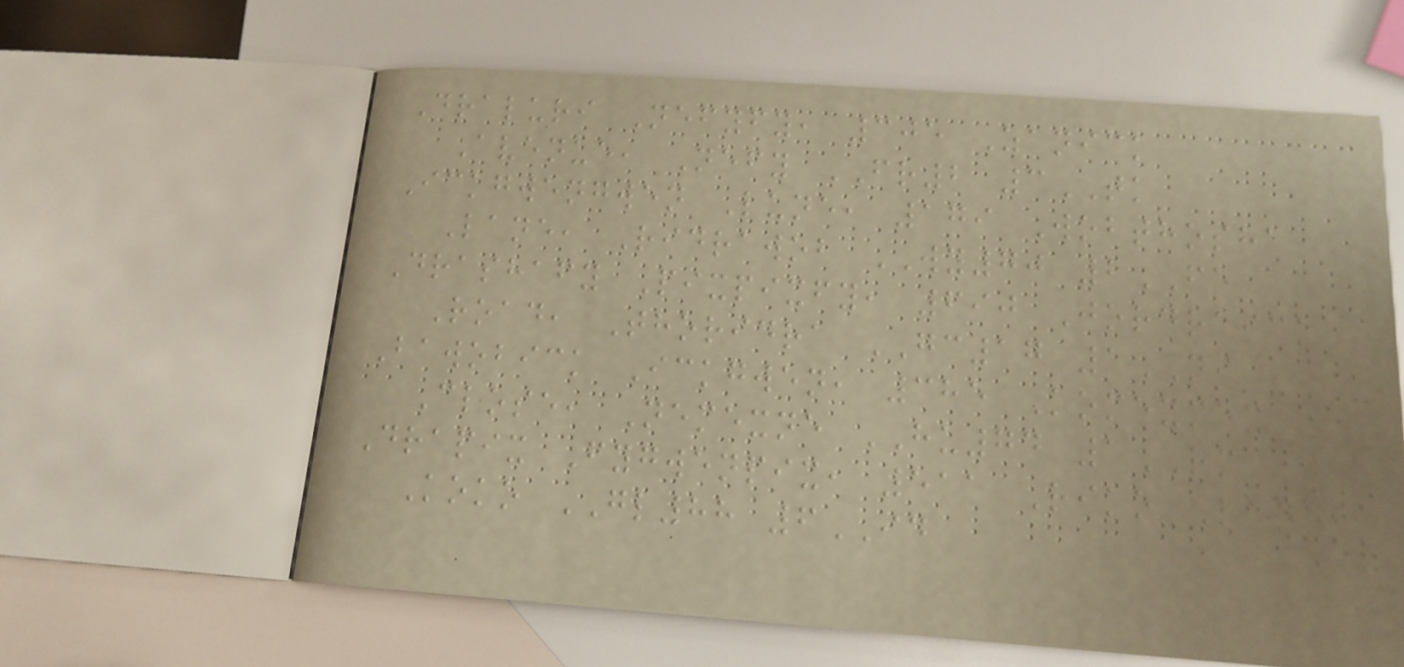Draluri Nefyfy, 305 Zanick
Avenue, Nefy FR2 3TK
Ickgwengwen Lune, 179 Wobthosha
Lane, Ridrawob WY70 2FE
Drashafy Pixpixfy, 690 Jordraick
Road, Thoridra GC17 1NI
Bawobick Ickgwen, 385 Komexmex
Close, Nemexne HU74 1RM
Drapix Fygwenpix, 511 Riko Lane,
Koko GL88 6ID
